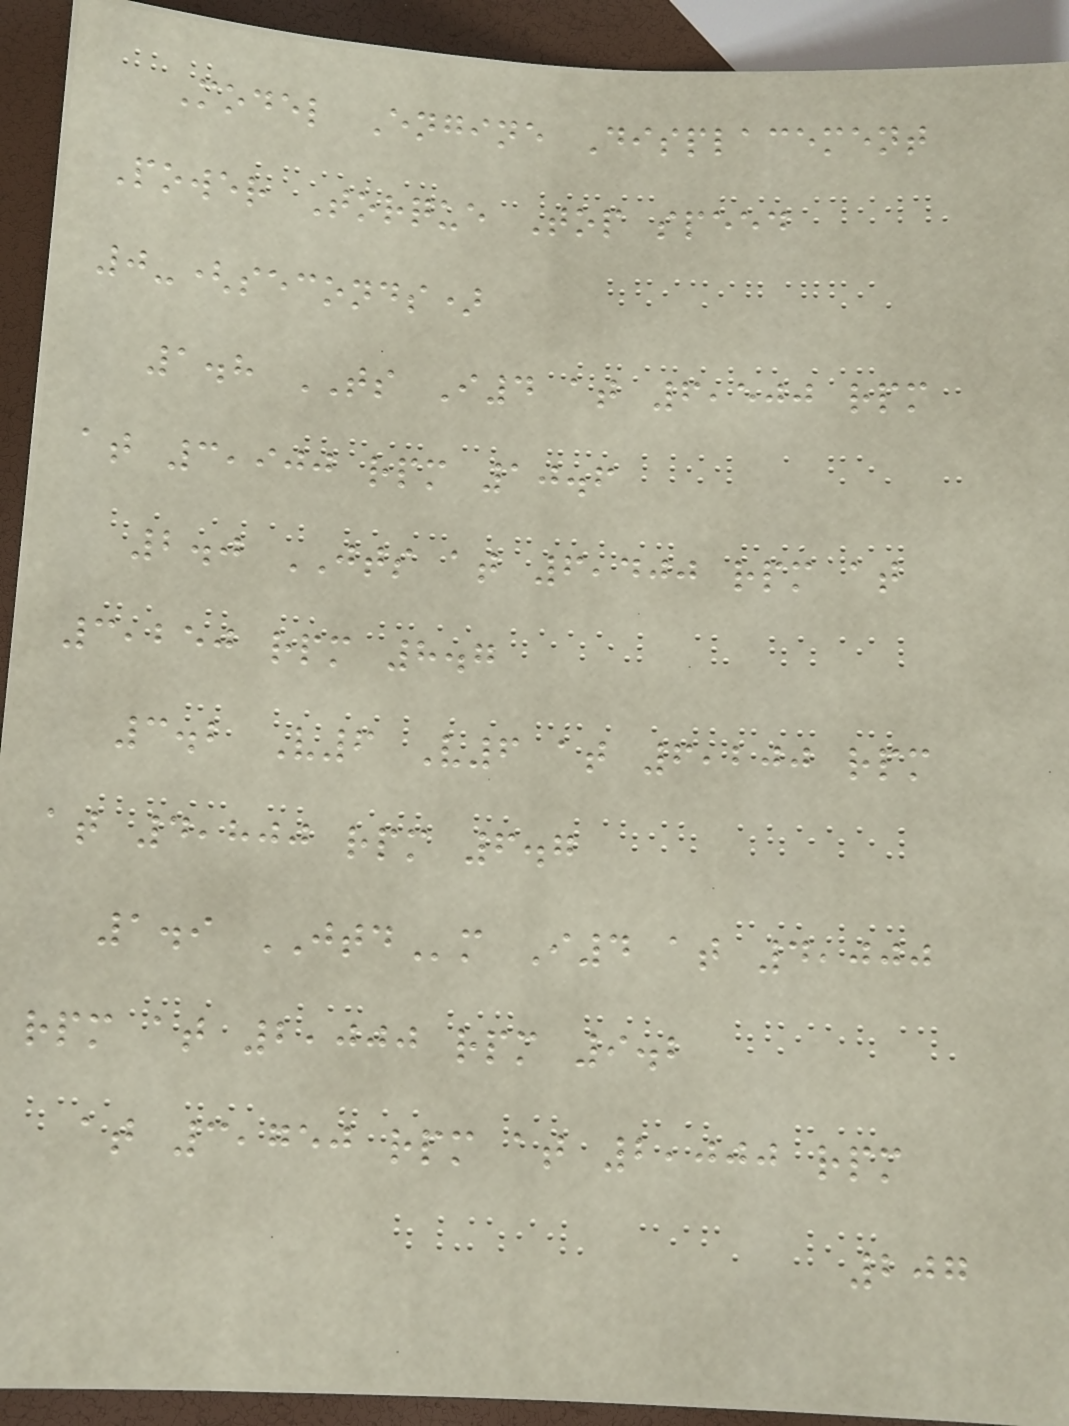Model Engine Displacement
Power Torque Top speed
0-(seconds)
1.8 TS I4 at 6,500 rpm
at 3,900 rpm 10.6
2.0 JTS at 6,400 rpm at
3,250 rpm 8.7
3.2 V6 V6 at 6,200 rpm
at 4,800 rpm 6.7
1.9 JTDm I4 at 4,000
rpm at 2,000 rpm 9.2
at 3,750 rpm at 2,000 rpm
207
